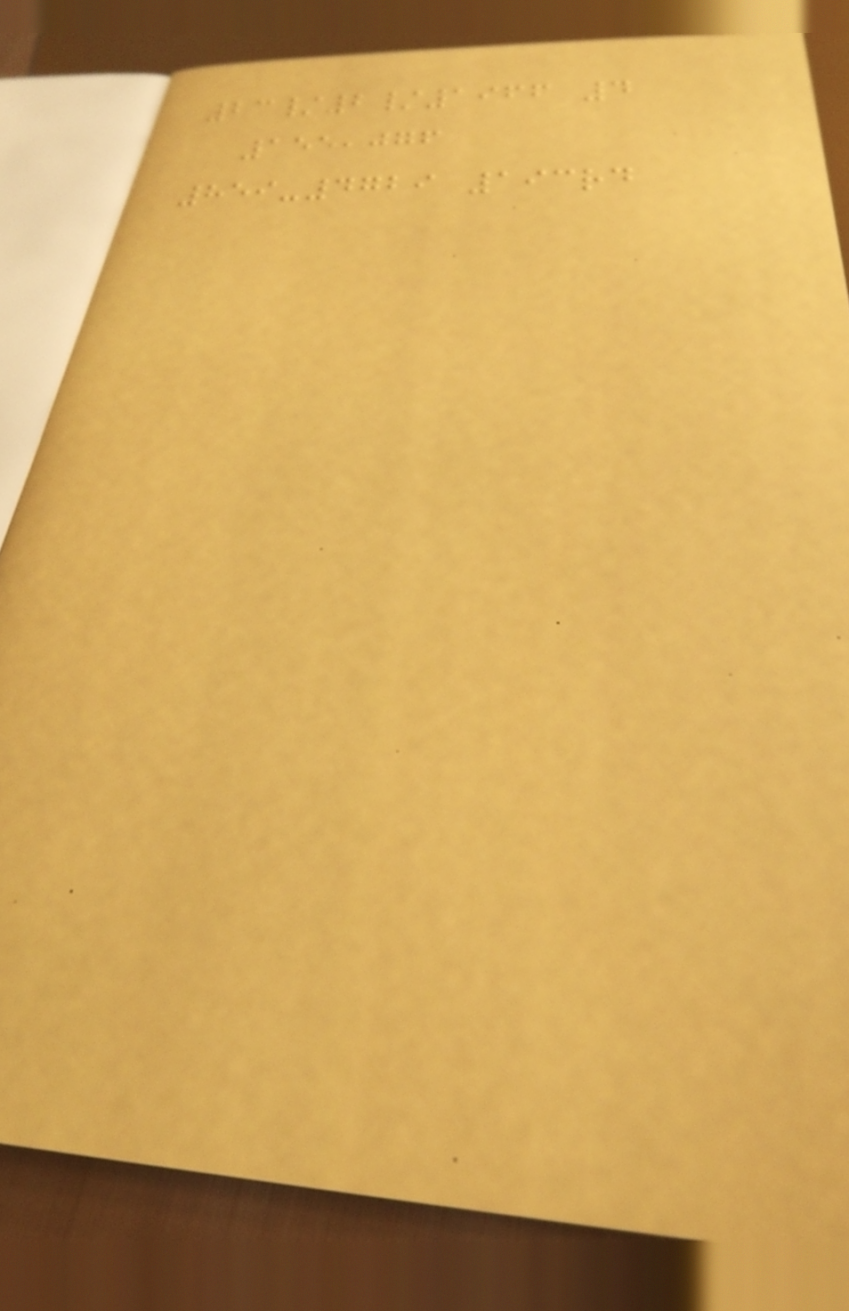23/2/1966 4
155,076
859-4729 193rd
